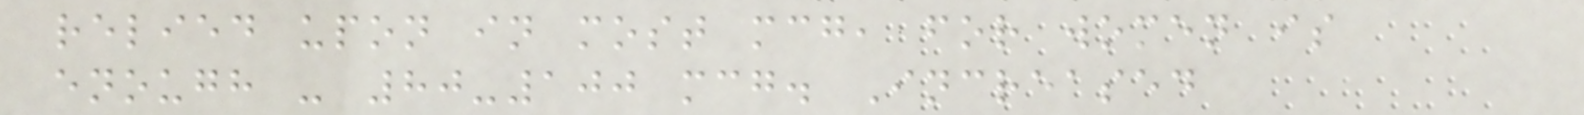relied upon in most mcg, for women is
enough - 80-100 mcg. Increased
